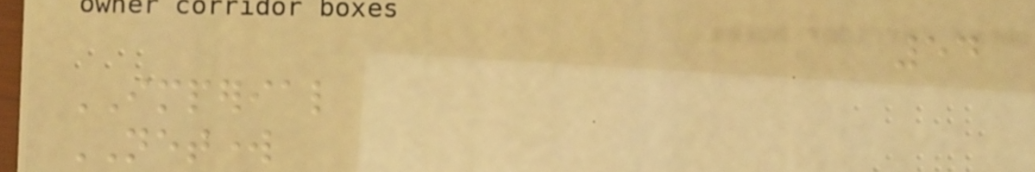54
IMPERIAL
NETWORK
